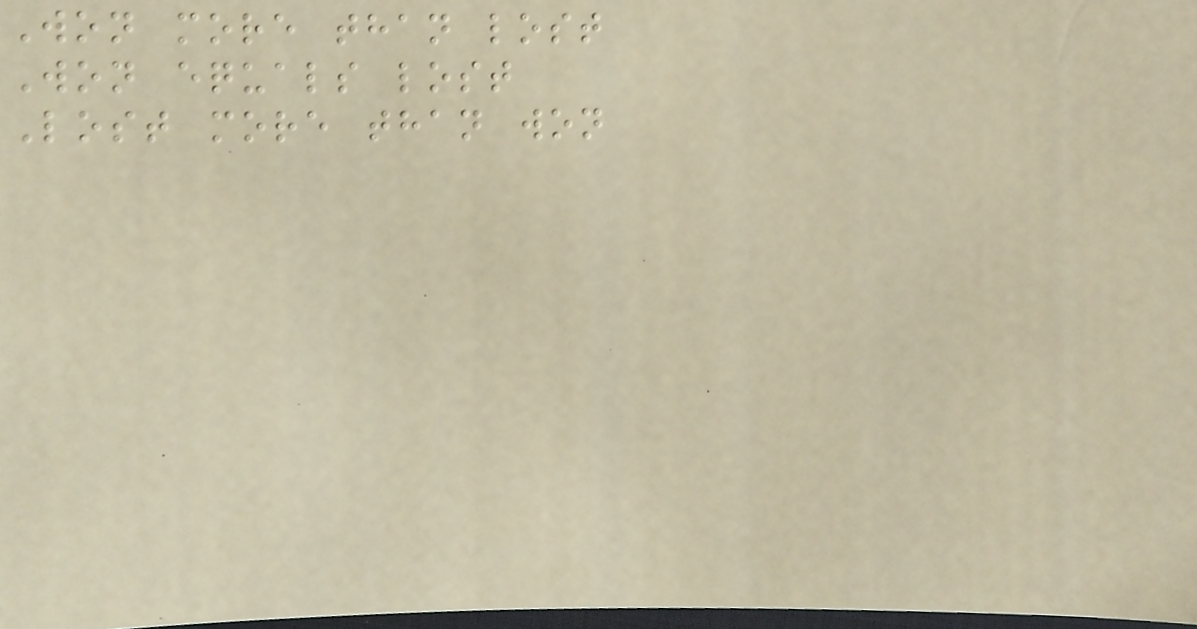Won more than lost
Won equals lost
Lost more than won
